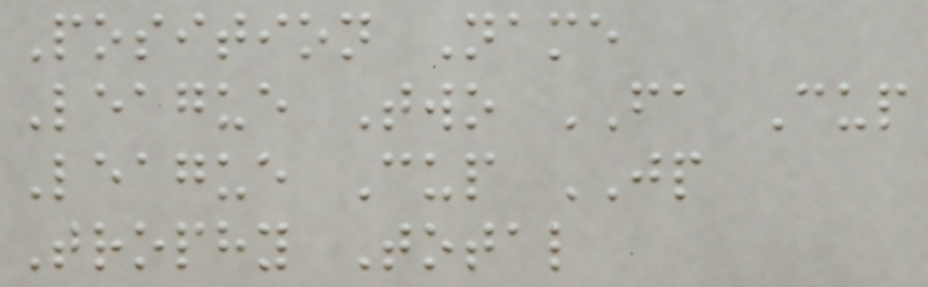Position Name
League Two FA Cup
League Cup JP
Trophy Total
